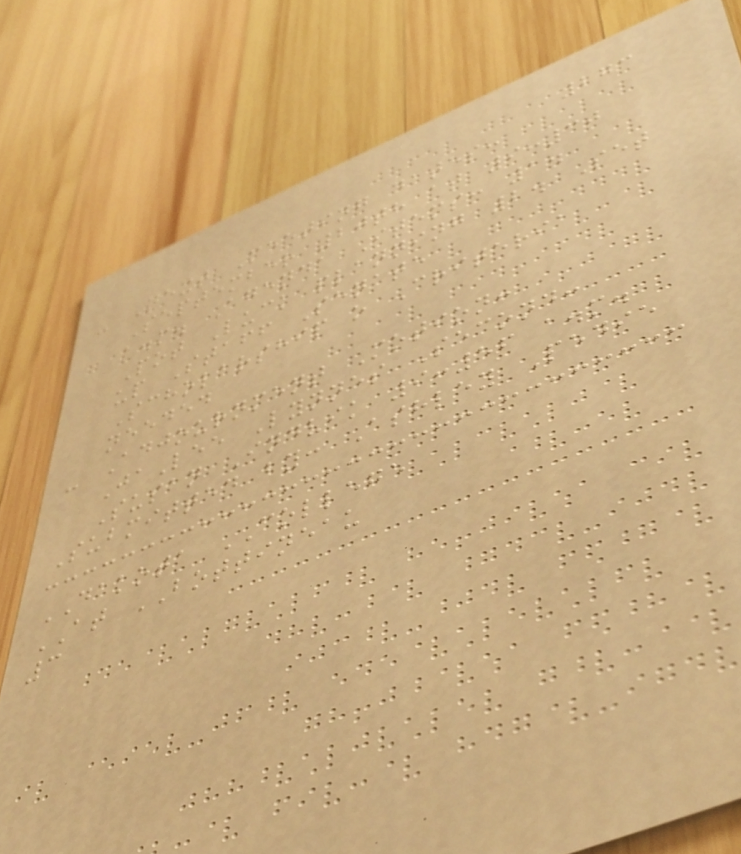273
- Next Meeting dates:
September 20th at 9:30
a.m. Agenda Items: 1.
Pot Luck planning 2. Set
up Staff Senate
Scholarship o Criteria
needed
- Adjournment Motion:
JaLee Lynnes Second:
Susan Indvik 9:56 a.m.
Submitted by: Ashley Pedie
DAKOTA COLLEGE
AT BOTTINEAU
3
